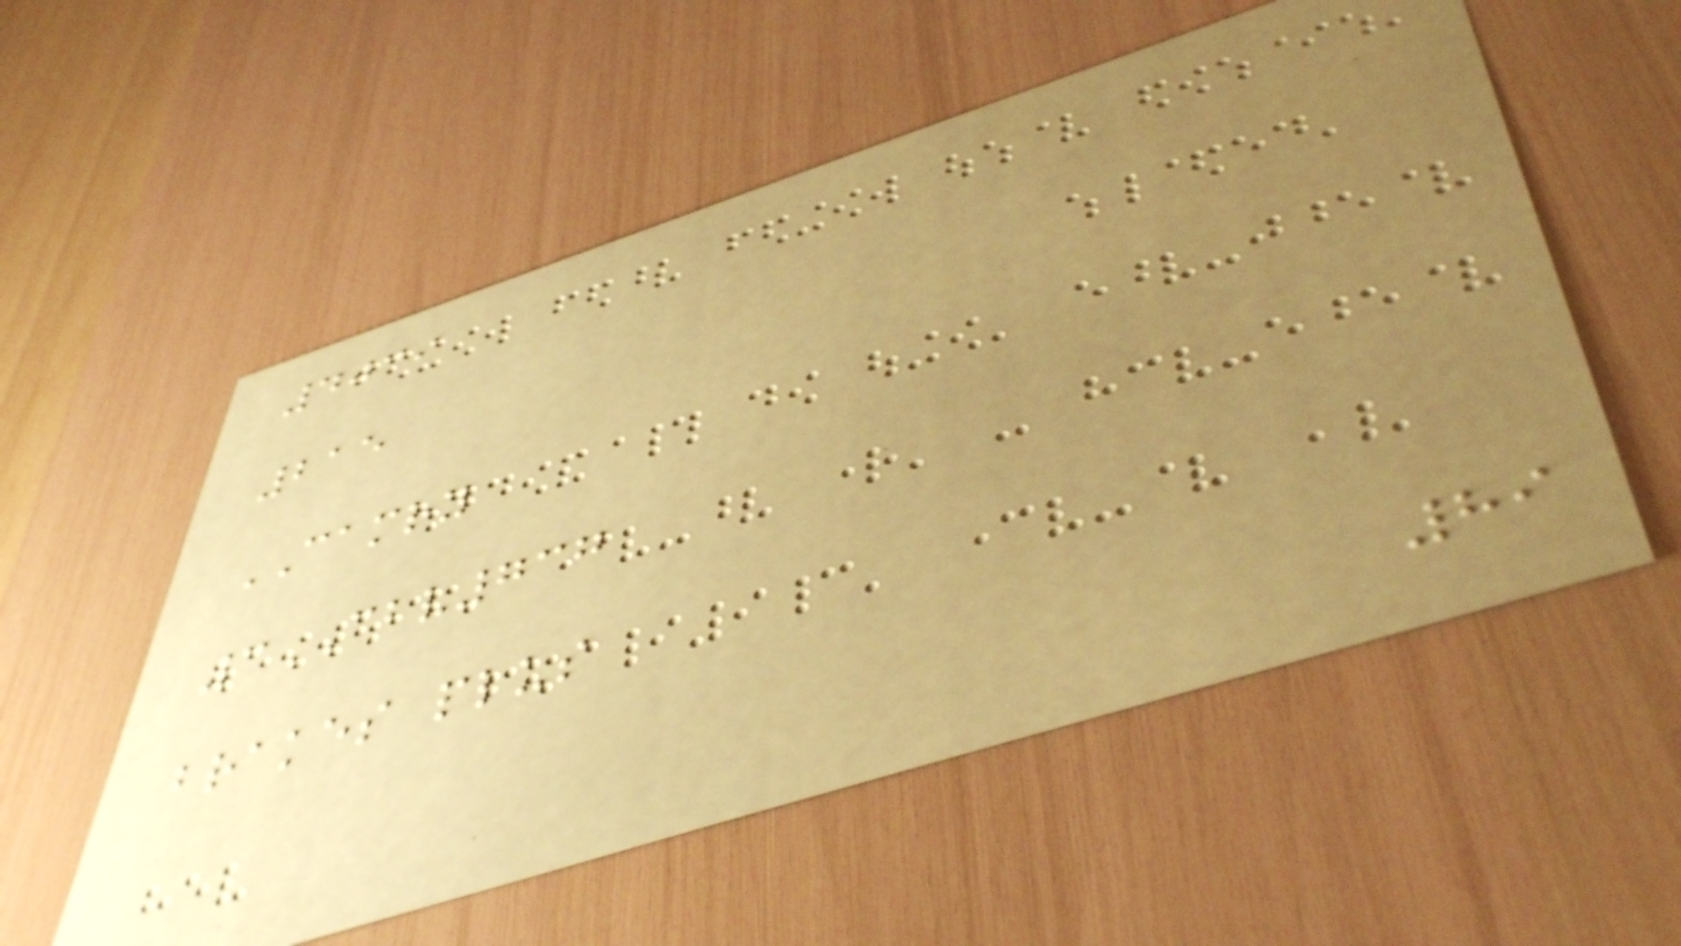4039
215
CAMRY
3CBV737
brakes plus
89
